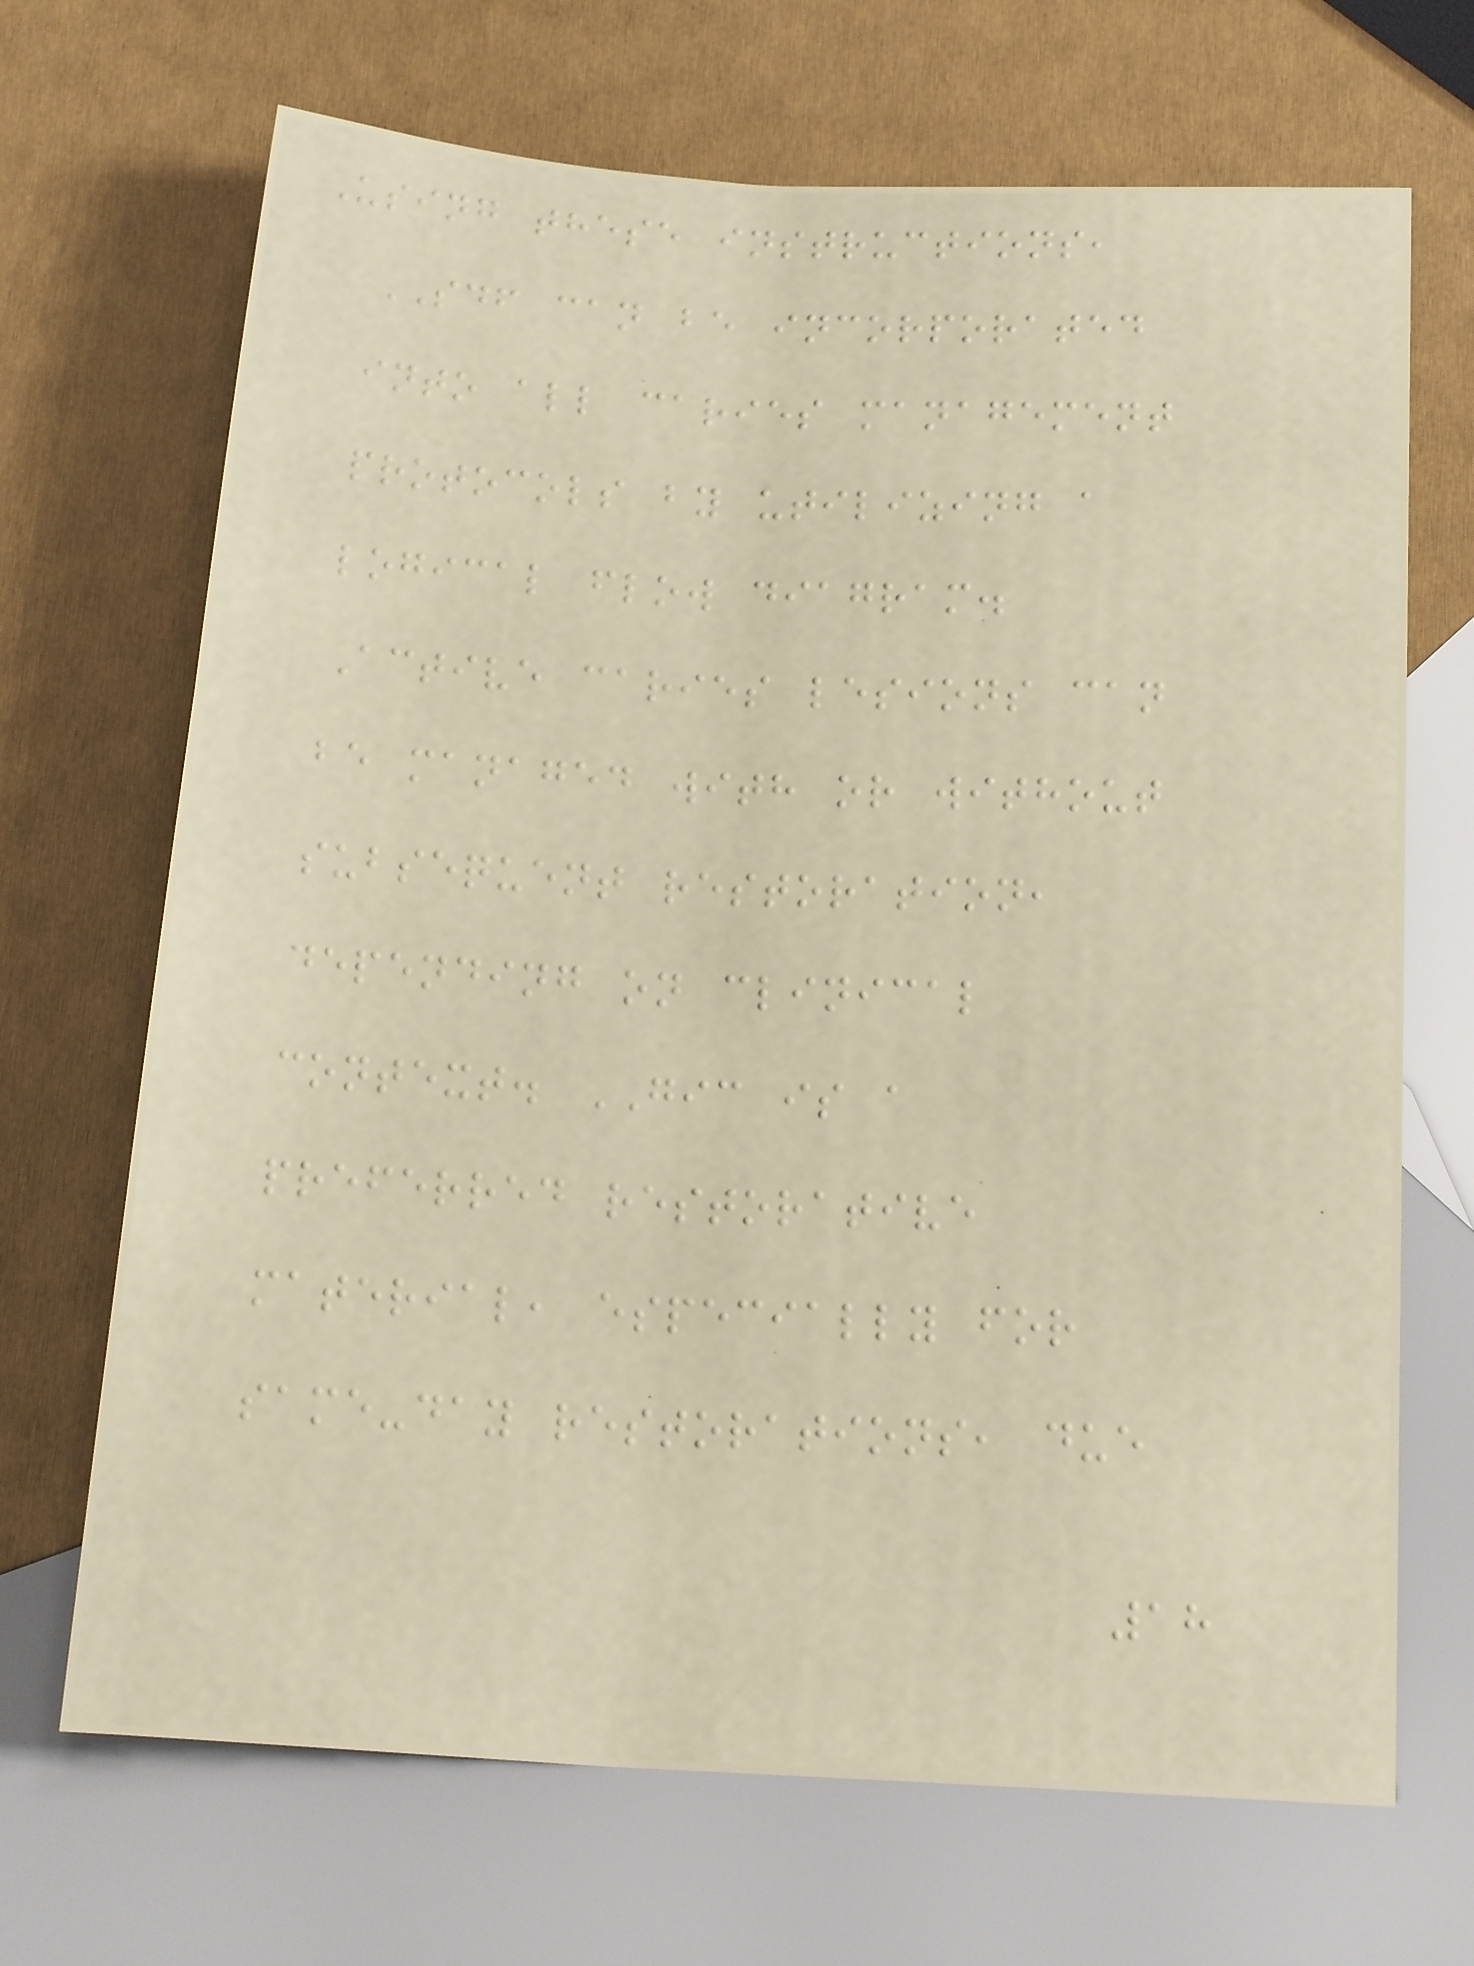Using these instructions,
SDF can be incorporated
into all caries management
protocols by utilizing a
logical flow diagram.
Active caries lesions can
be managed with or without
subsequent restoration,
depending on clinical
context. GIC is a
preferred restorative
material, especially for
same-day restorations, due
18
